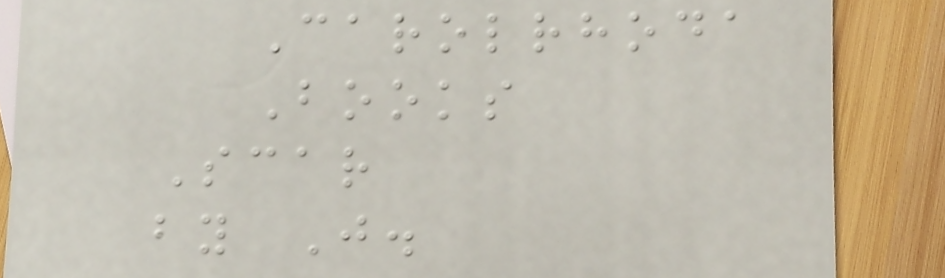Carolrhoda
Books
Scar
by J.
